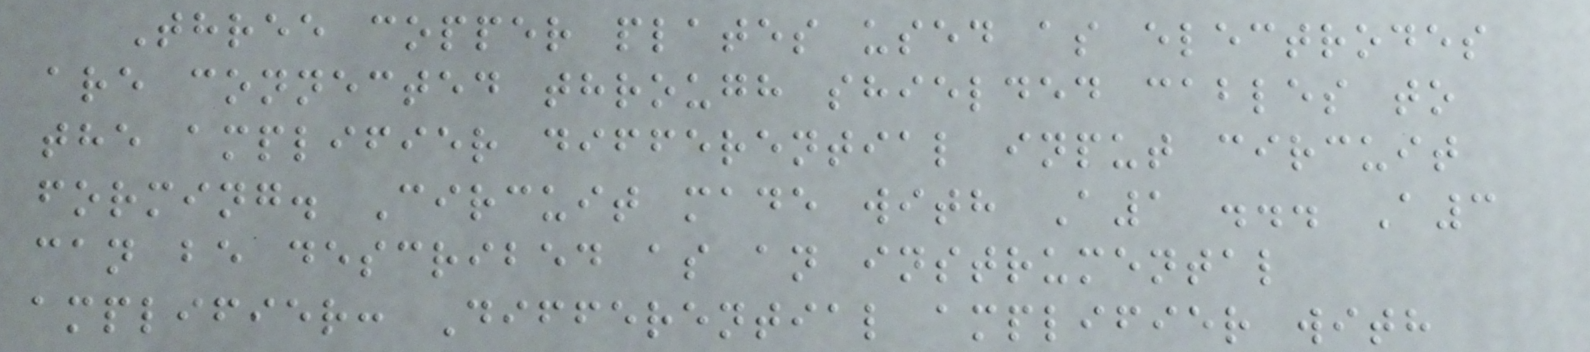Three copper plates used as electrodes
are connected through shielded cables to
the amplifier differential input circuit
forming. Circuit made with A1 ... A3
can be described as an instrumental
amplifier: Differential amplifier with
